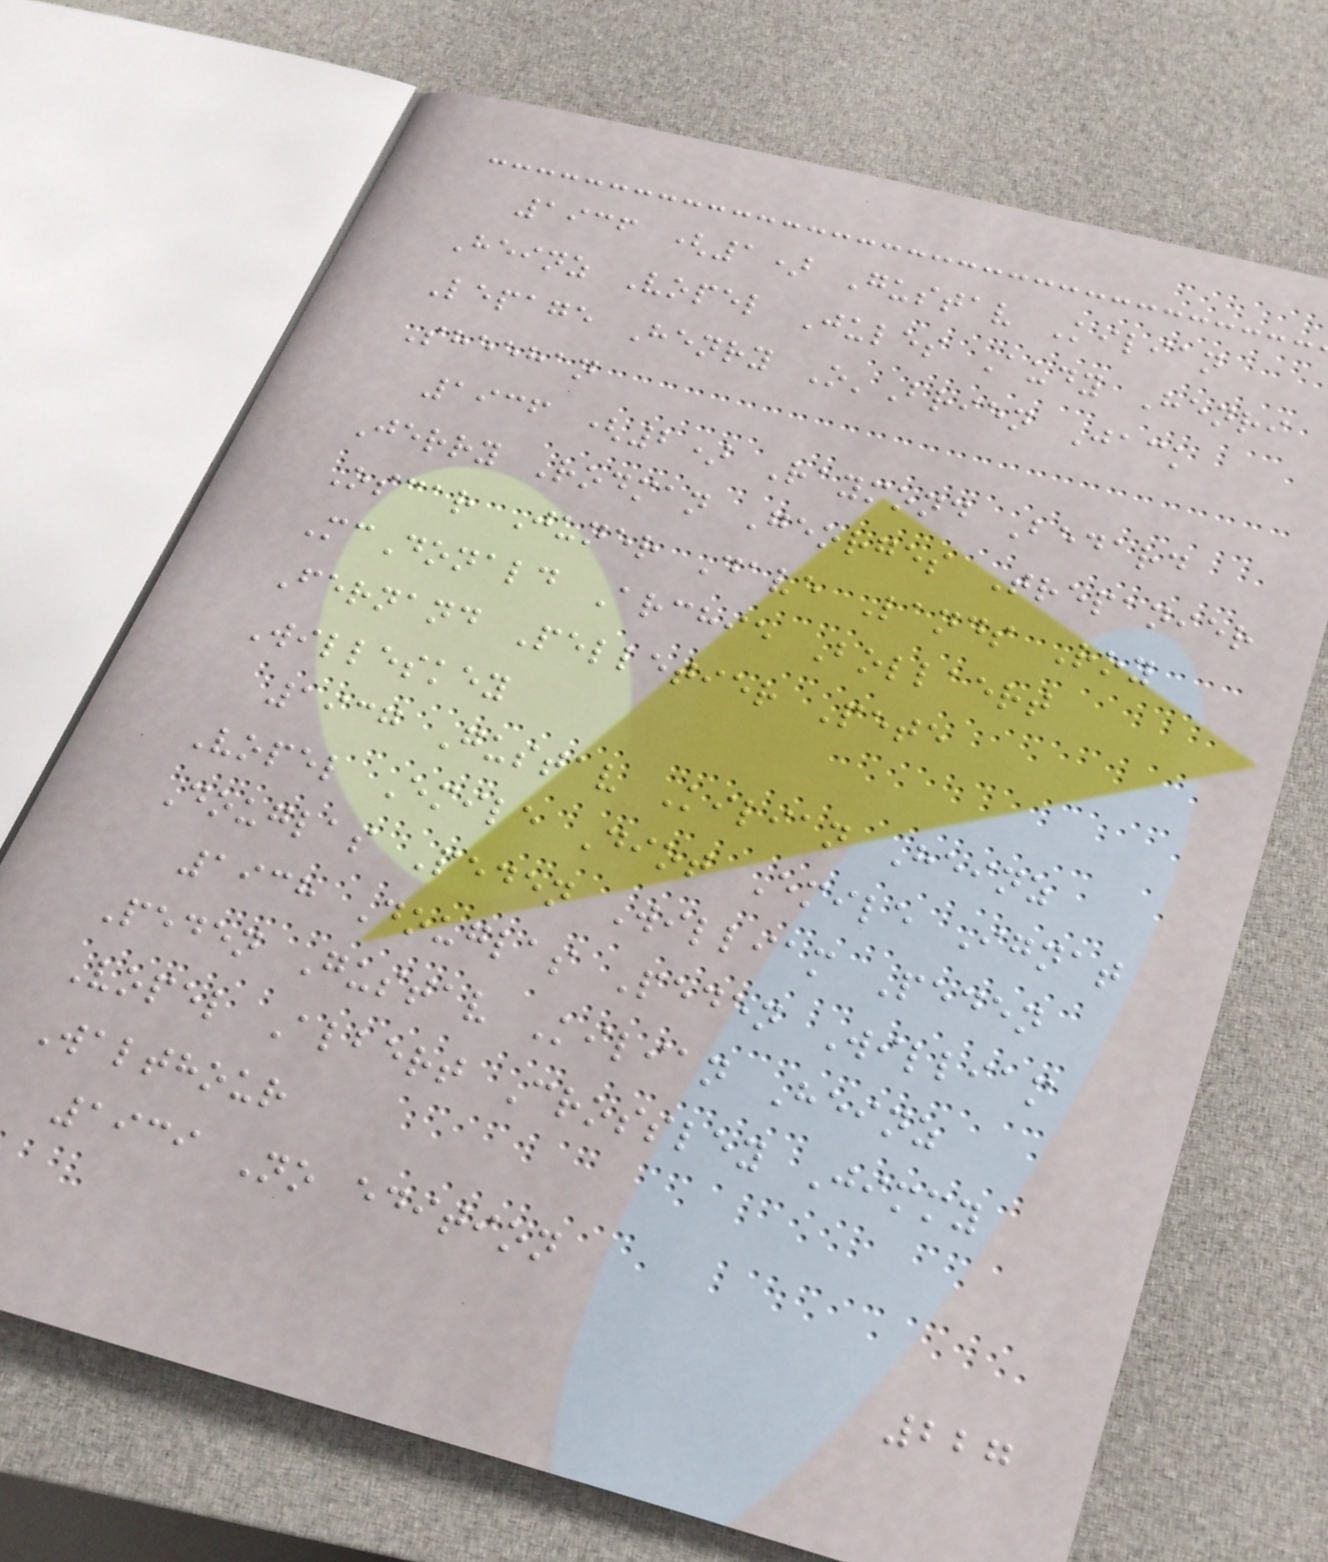1936 (1) Gustav Kilian
Heinz Vopel Jules Audy Henri
Lepage Henry O'Brien Jack
Sheehan
1936 (2) Raymond Bedard
Jerry Rodman Georges Trepanier
Oscar Juner Dave Lands Roy
McDonald Archie Bollaert
Fernand Pelletier Pete
Willeskey
1937 Gustav Kilian Heinz
Vopel Emile Diot Emile Ignat
Douglas Peden William Peden
1938 Douglas Peden William
Peden Gustav Kilian Heinz
Vopel Albert Crossley Jimmy
Walthour
1939 No edition
227
